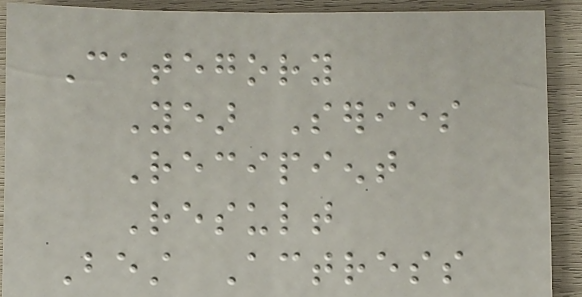Category
Year Series
Recipient
Result
Best Actress
